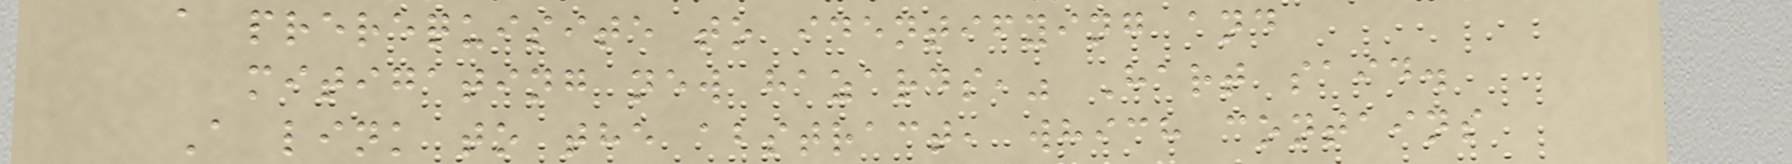a prerequisite to identifying and
mitigating new hazards," Hart said.
A link to the abstract, which contains
